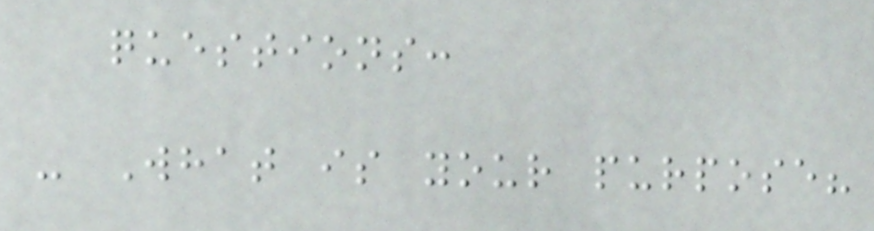questions:
- What is your purpose?
